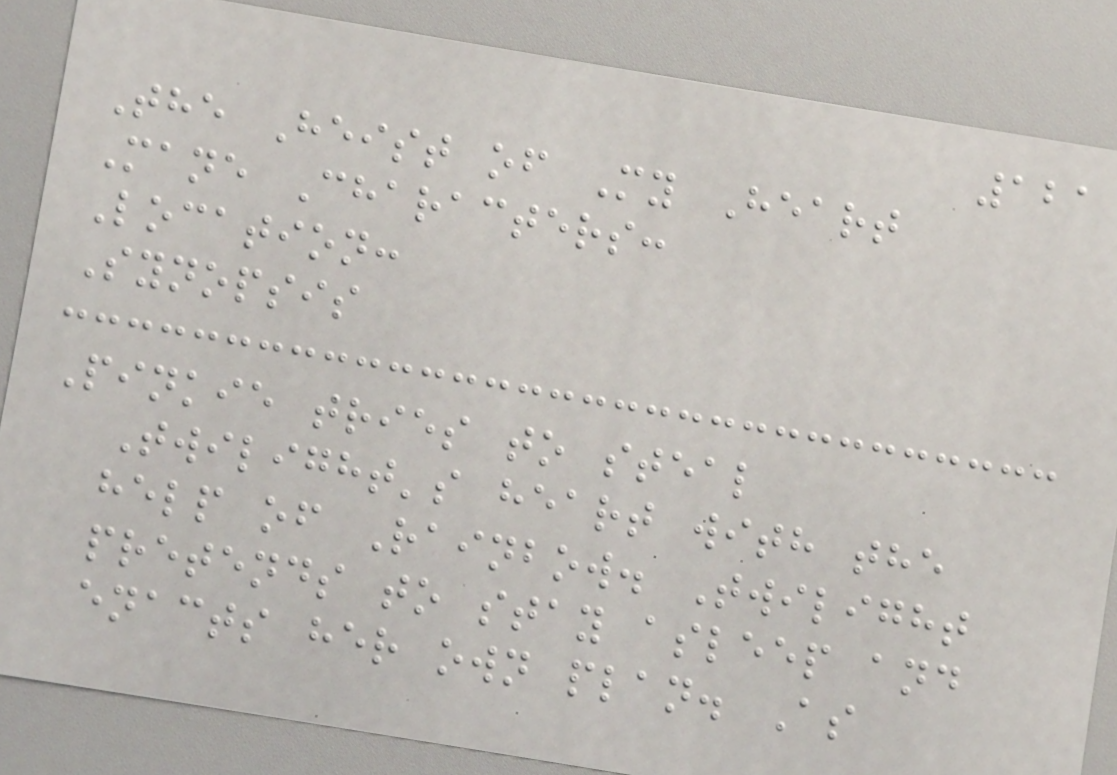121
The Heist of My Heart
Mane Characters:
Location:
Synopsis
Pinkie tries to steal
Twilight's heart with the
help of Rainbow. Twilight
pretends to stay asleep and
enacts her own plan. As
